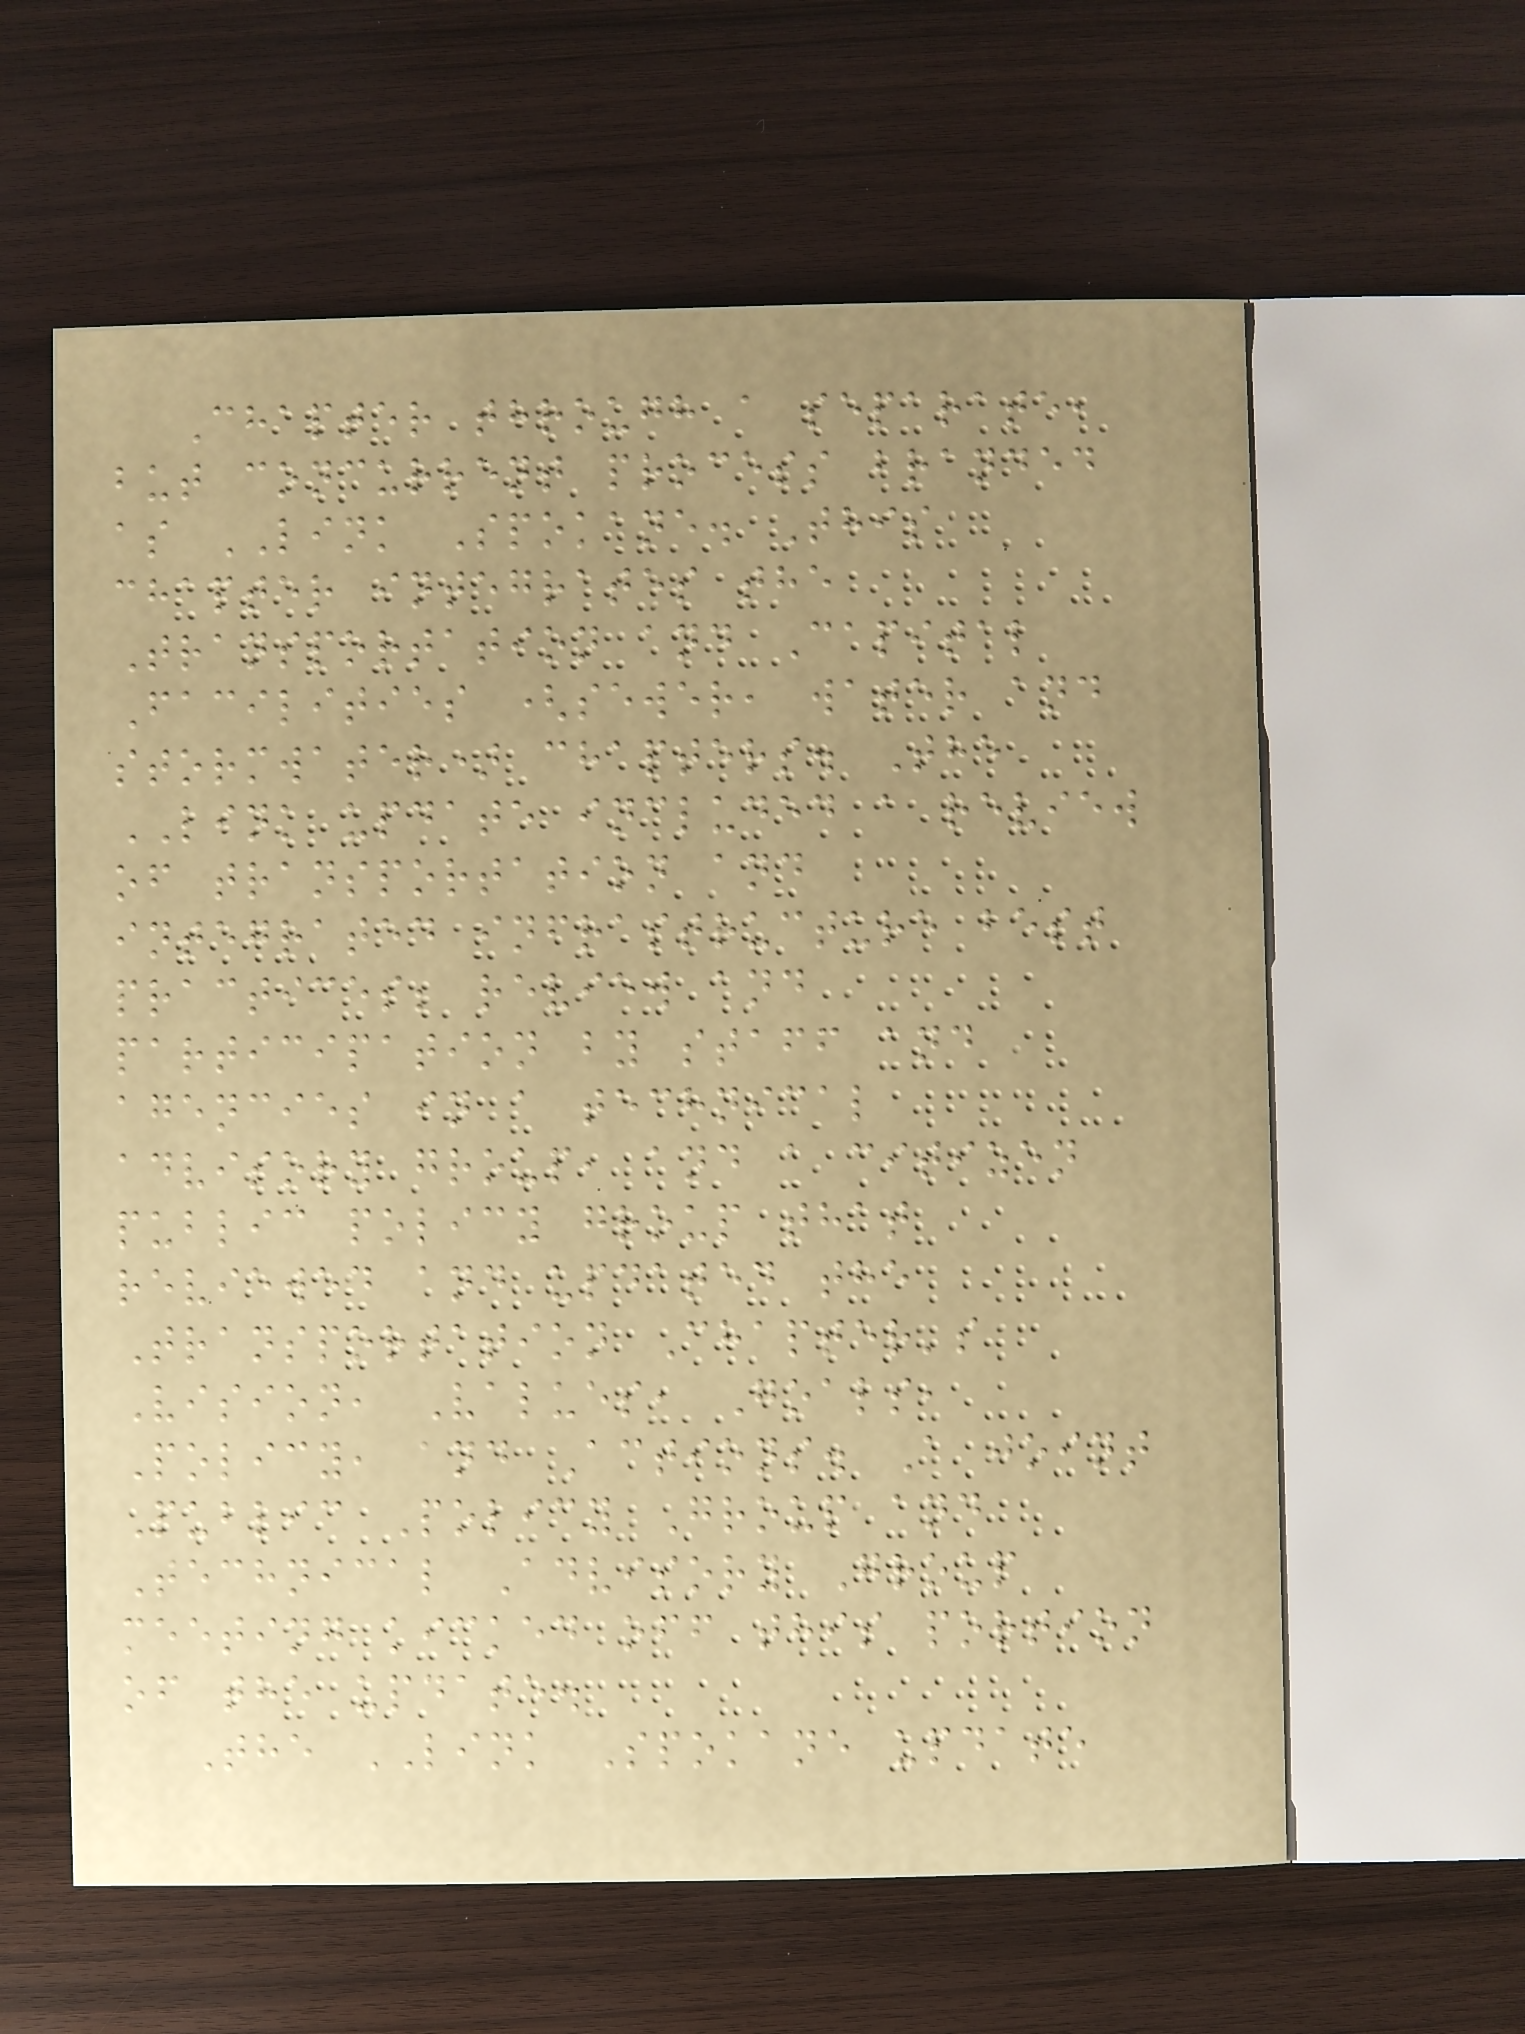Chapter through a separate,
but concurrent process branded
as LINK Spokane. This
chapter integrates the
Transportation and Capital
Facilities (sewer, water and
stormwater) chapters. The
LINK update included a review
of transportation and
integrated infrastructure best
practices; review and
participation by staff and
agencies in a technical
advisory group, and a citizen
public policy group that
reviewed and updated the
Transportation Chapter's
Vision, Values, Goals,
Policy, and Actions. A joint
Public Policy Group and
Technical Advisory Group
meeting kicked off this portion
of the update.
The LINK Spokane update
